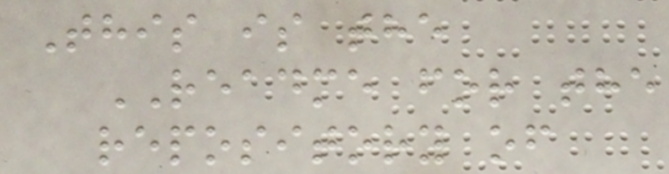This is the
README for the
repository of
